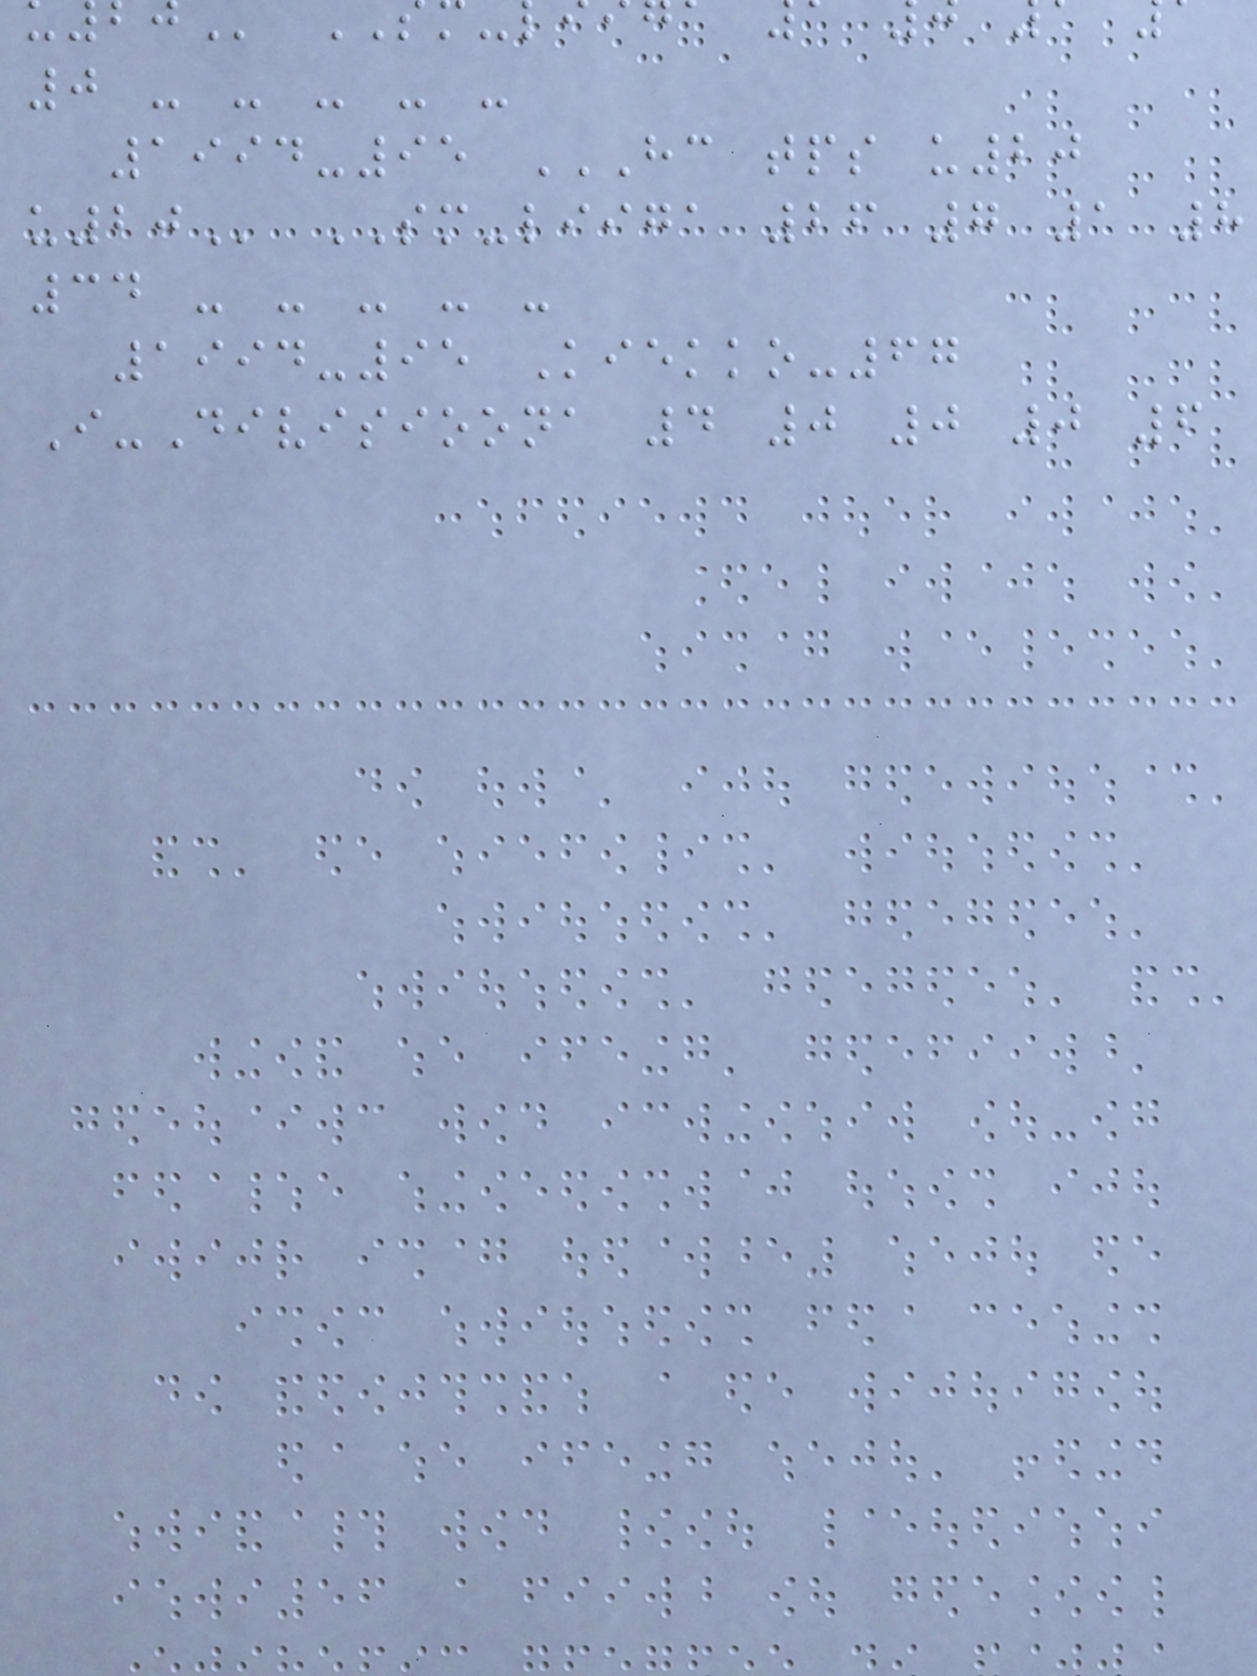0 - - - - -
1994-95 HC TPS U20
SM-liiga 26 7 1 8
34 - - - - -
1994-95 Kiekko-67
I-Divisioona 4 0 0 0 6
